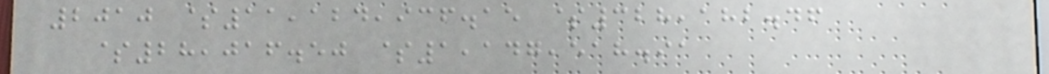2010 $11,124,936.15 $328,182.46
$28,016.50 $1,147,518.91
